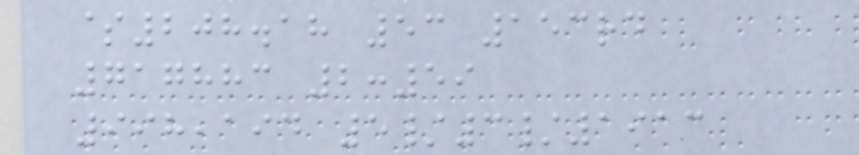$208.18 53 153rd
717883 2:59
998,194 5/3/1913
